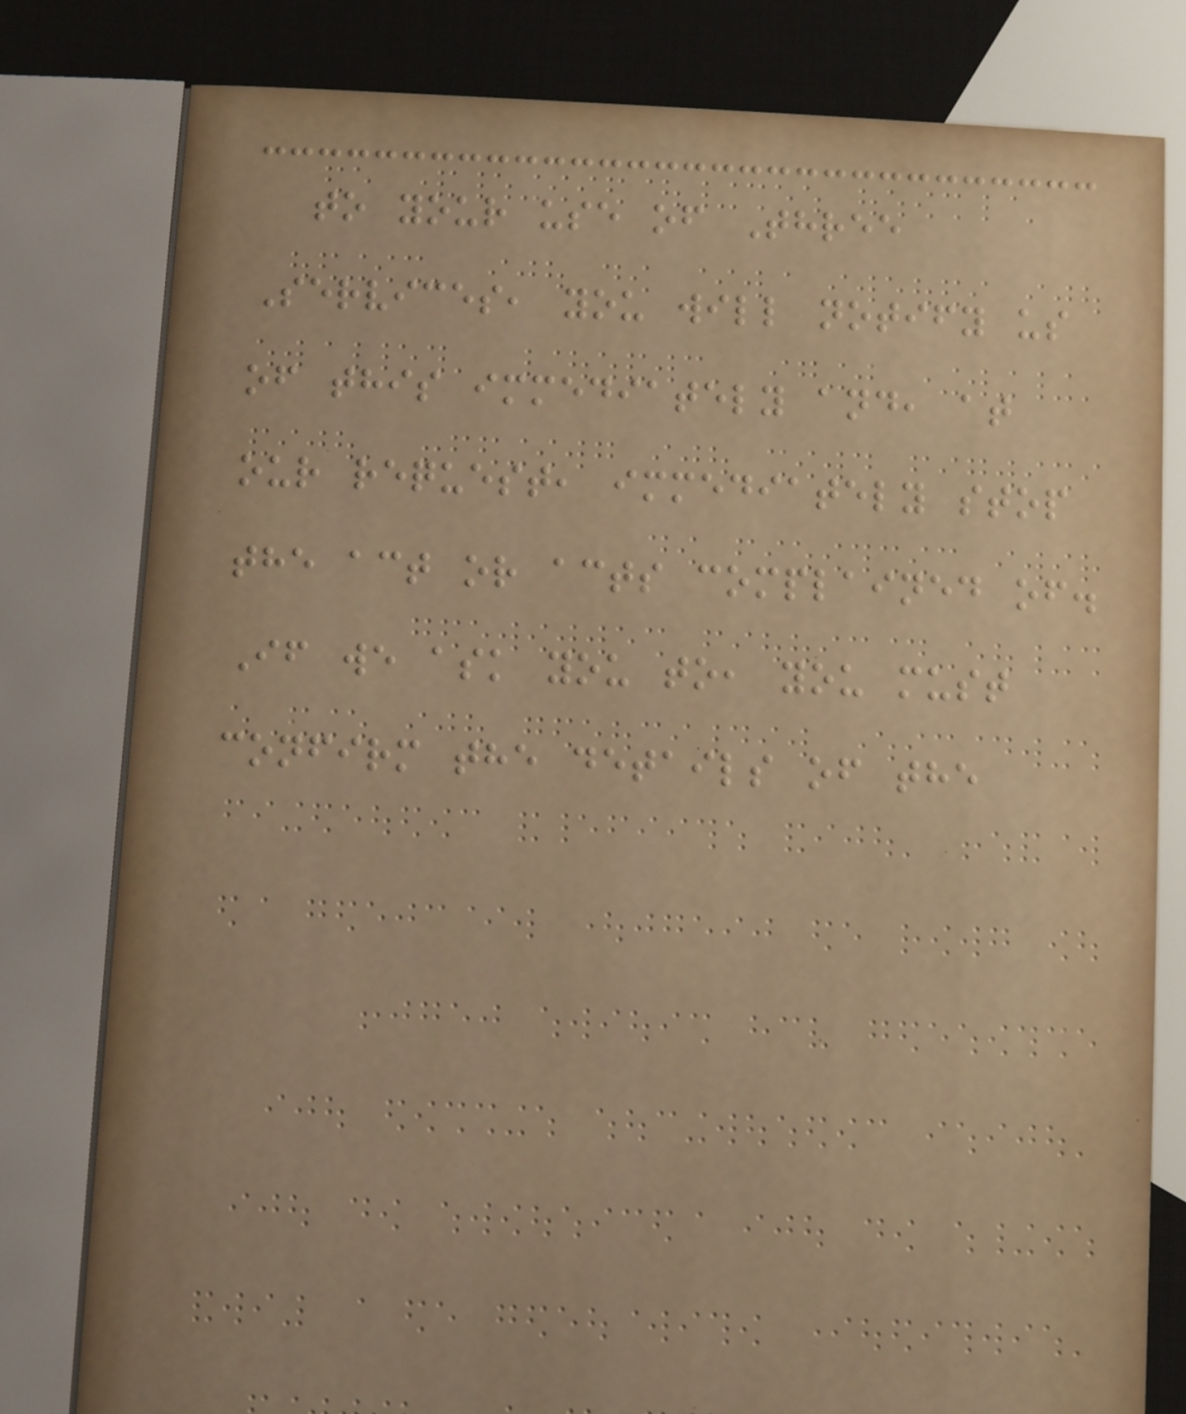to your use of Three
Services, you will notify us
of this immediately and, at
our request, immediately stop
the act or acts complained of.
If we ask you to, you must
confirm the details of the
